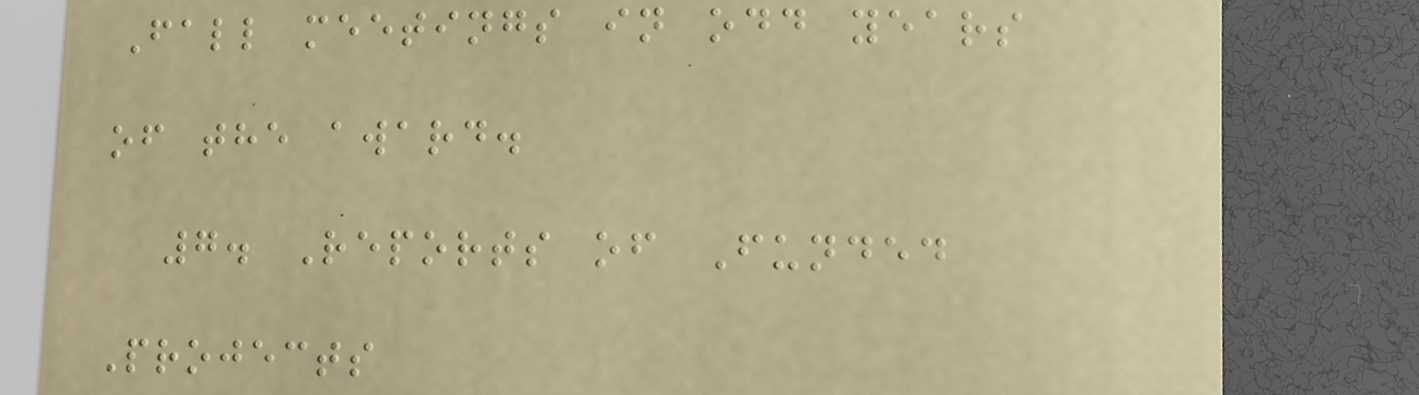Fall meetings in odd years
of the award.
7. Reports of Funded
Projects
